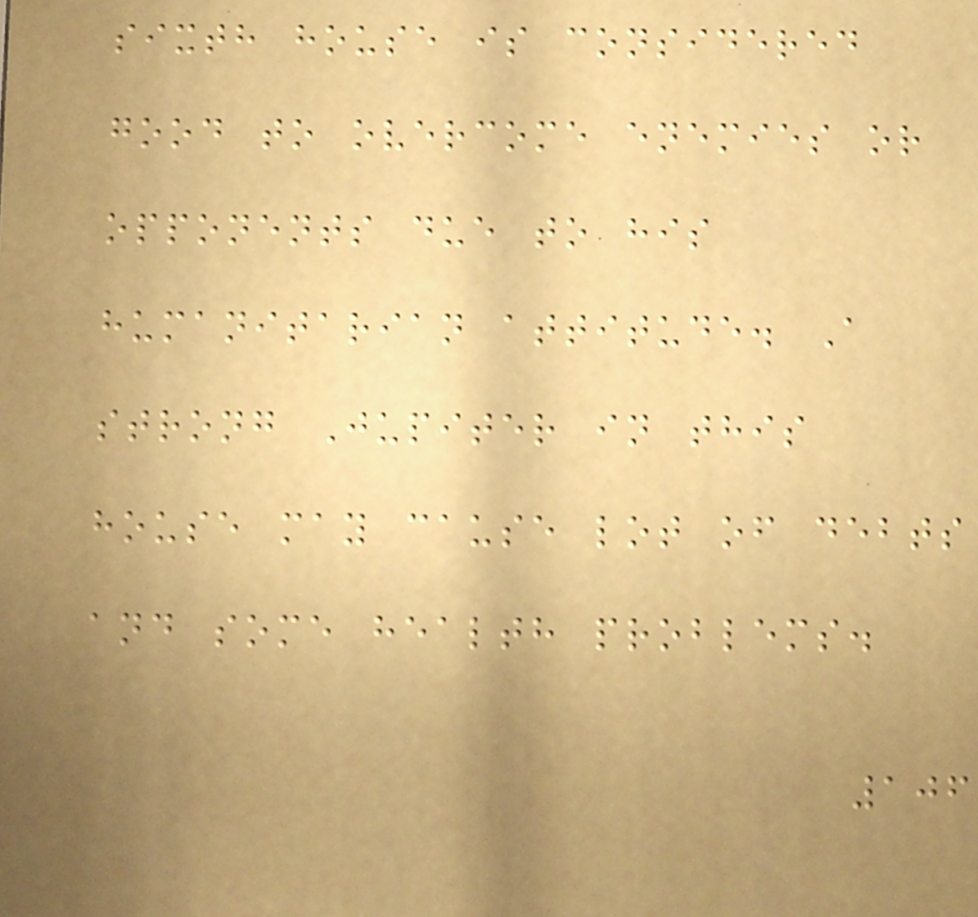sixth house is considered
good to overcome enemies or
opponents due to his
humanitarian attitude. A
strong Jupiter in this
house may cause lot of debts
and some health problems.
106
